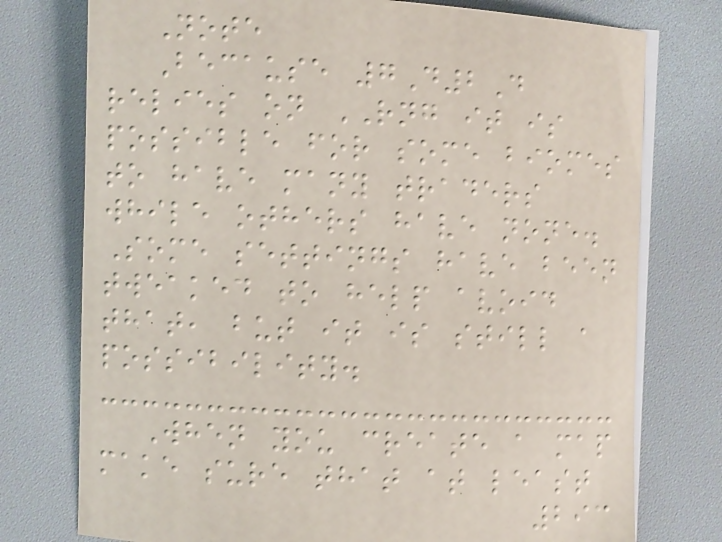Note
Because 7D2D
relies on RNG it is
possible for some biomes
to have many traders
while others have none.
Some settings have been
tweaked to help avoid
that, but it is still a
possibility.
When you create a map
make sure that at least
293
